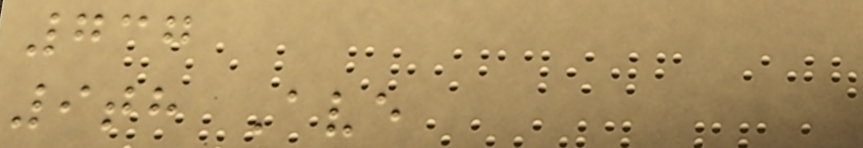737
9th Ave
